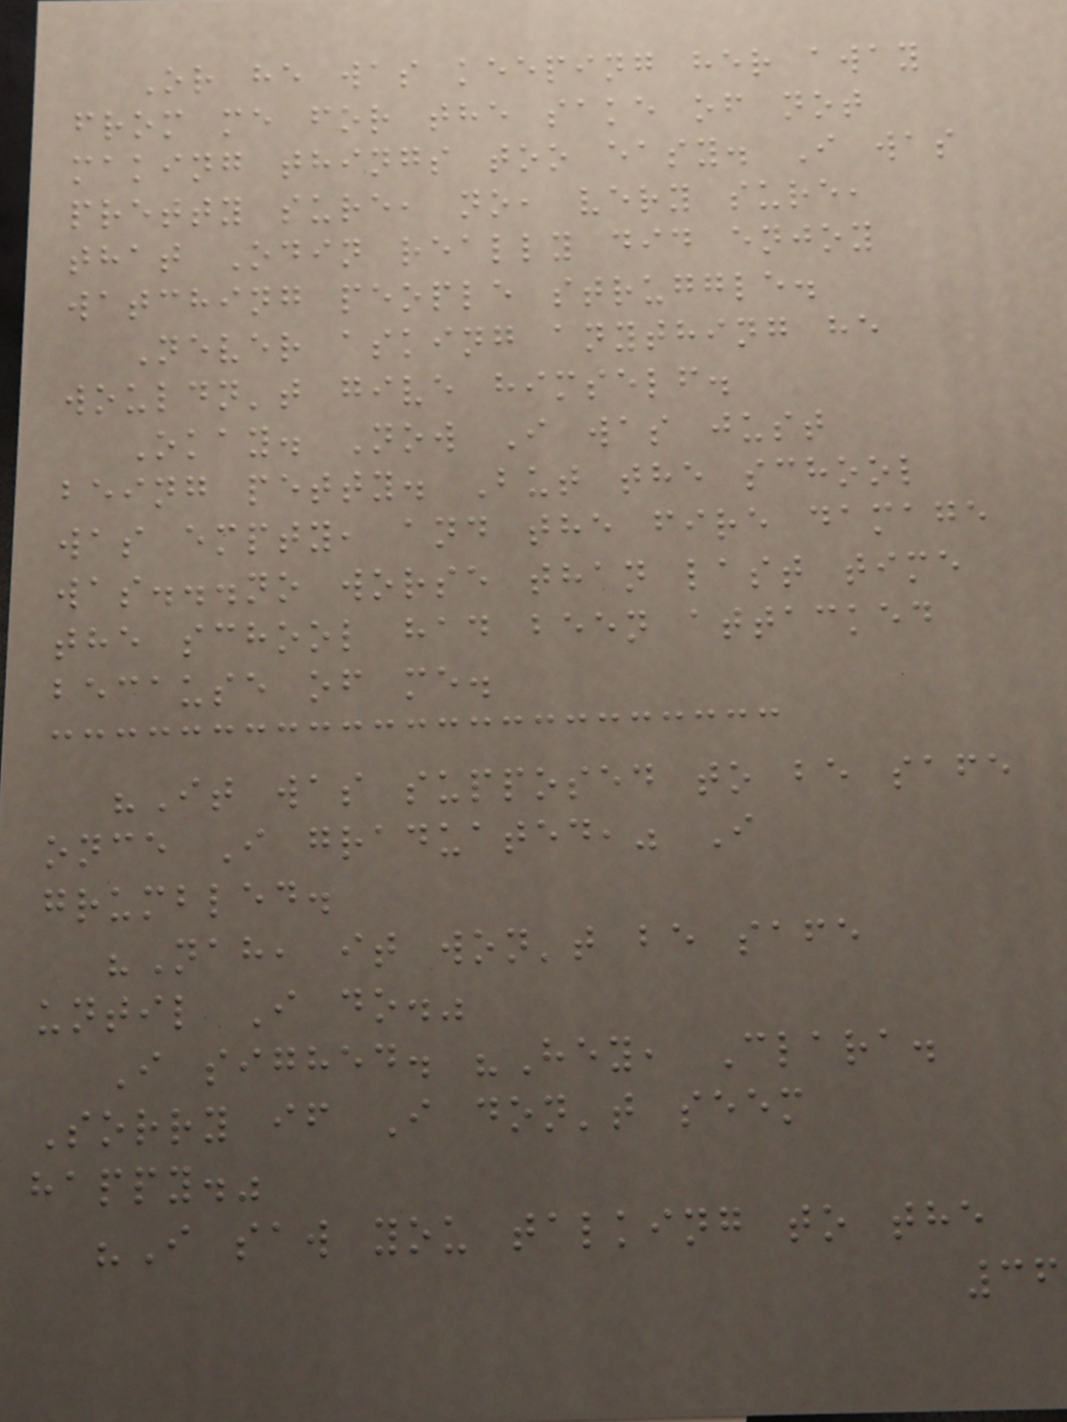Or he was keeping her away
from me for the sake of not
making things too easy. I was
pretty sure, no, very sure,
that Odin really did enjoy
watching people struggle.
Never asking anything he
wouldn't give himself.
Okay. Now I was just
being petty. But the school
was empty, and the fire damage
was...no worse than last time
the school had been attacked
because of me.
"It was supposed to be safe
once I graduated," I
grumbled.
"Nah, it won't be safe
until I do."
I sighed. "Hey, Clara.
Sorry if I don't seem
happy."
"I saw you talking to the
36
